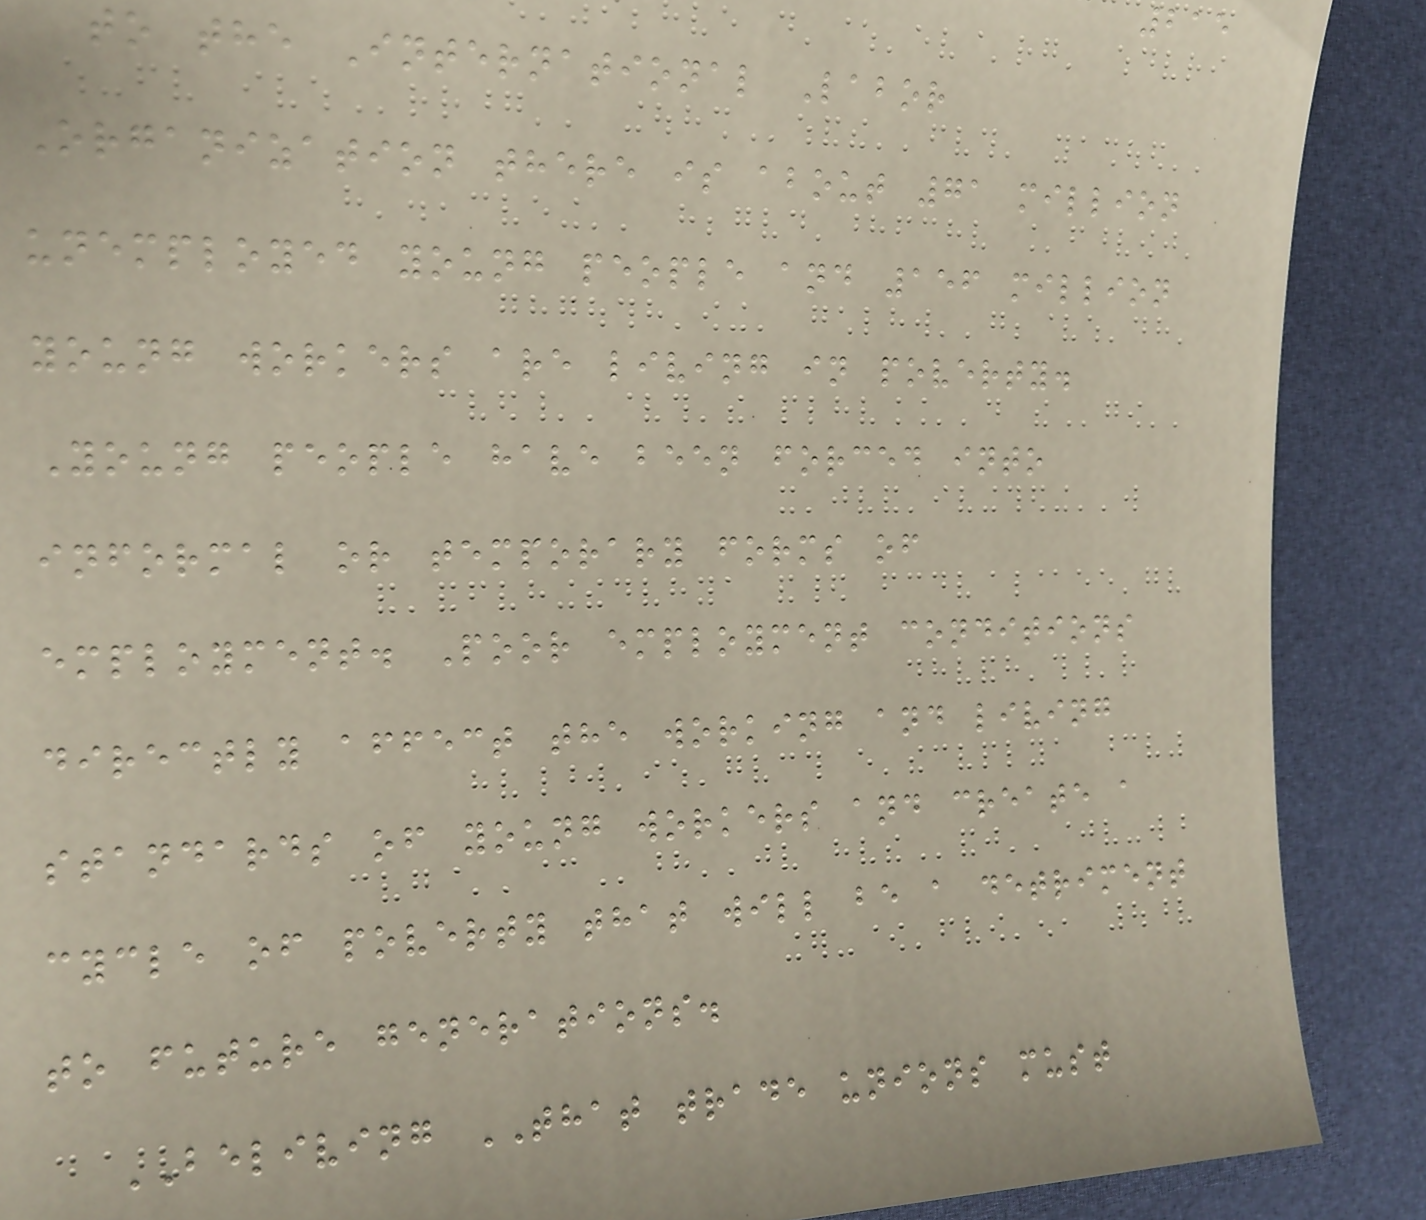215
to the International Labor
Organization there is about 71 million
unemployed young people and 156 million
young workers are living in poverty.
Young people have been forced into
informal or temporary forms of
employment. Poor employment conditions
directly affect the working and living
standards of young workers and create a
cycle of poverty that will be a detriment
to future generations.
BELIVING THAT trade unions must
